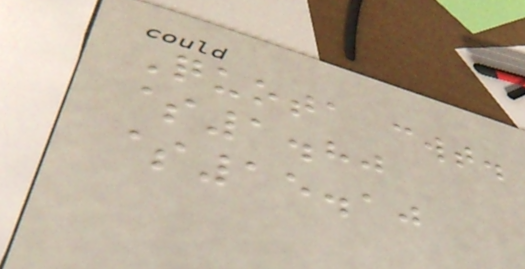Quota cwt.
$1.80
$15.10
